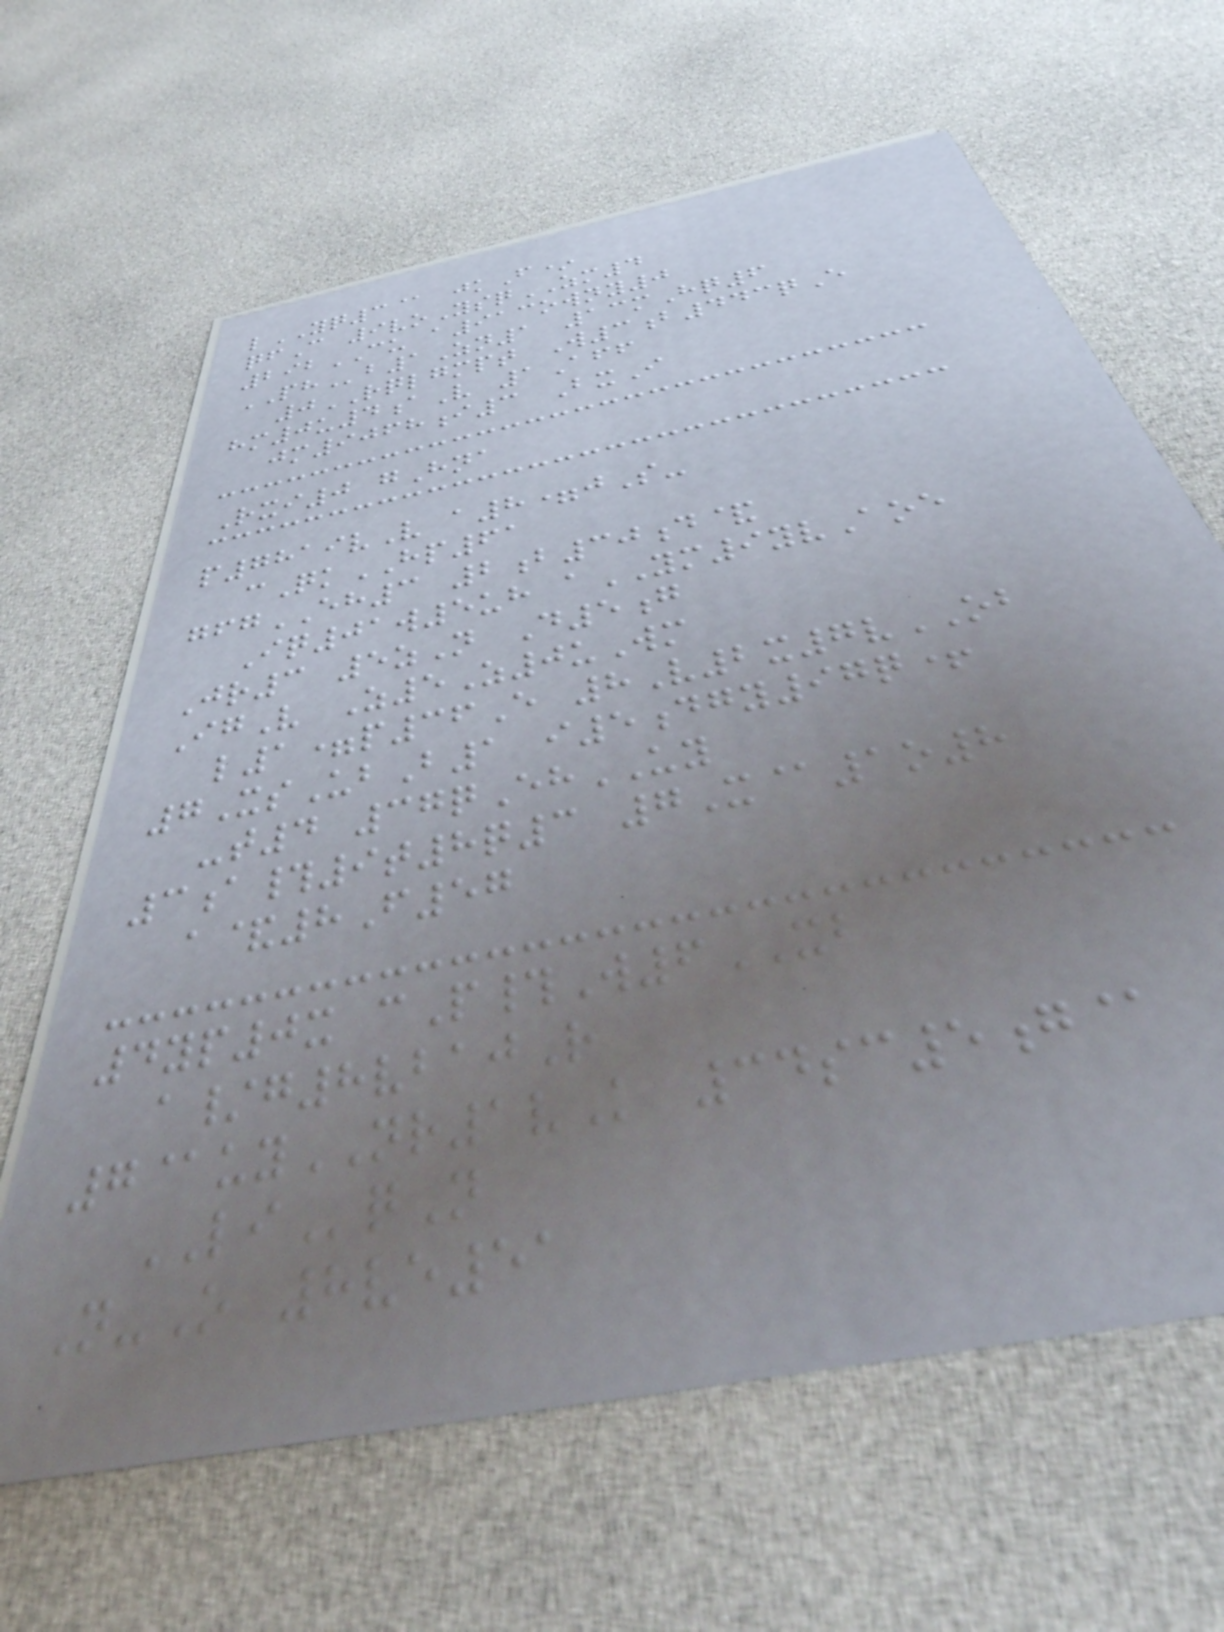lYQ3@ jkF*
qfC 9voYsqZM4
292CU a913owny0
PHb1Zn1 13mHq6
0RQLGMPT W3b443qE
hm0u4aV 1Aff
jm9068i3 BxI
Rxi0 gHna
p7819vV a8=jS-
cQkHP61
gfgEH3 2b30d&
Iq01w5uh aYM9yvAoe
Jr3 5zN D5g
IgV Z5Z0uWm
l1=p36E 8V2x7vOB
7XsUbB1 i5dgy97q+
-t4 37qEhUY
3a#9t8q3 7X@1o8
a&8F57
4yp0x cP#W6XB
a/g8vbajR
7@uyNR1vK 34sc5g@
LIqN
N-O 8ve51
